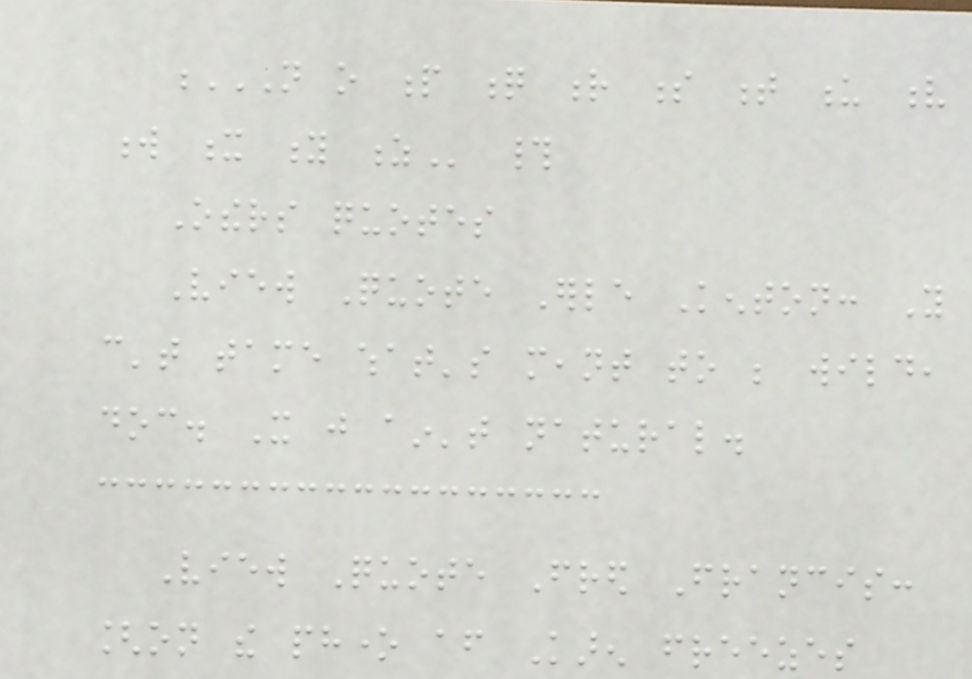N O P Q R S T U V
W X Y Z #
Others quotes
View Quote Erle Kenton: You
can't tame what's meant to be wild,
doc. It just ain't natural.
View Quote Fred Francis:
[on the phone after Karen freezes
